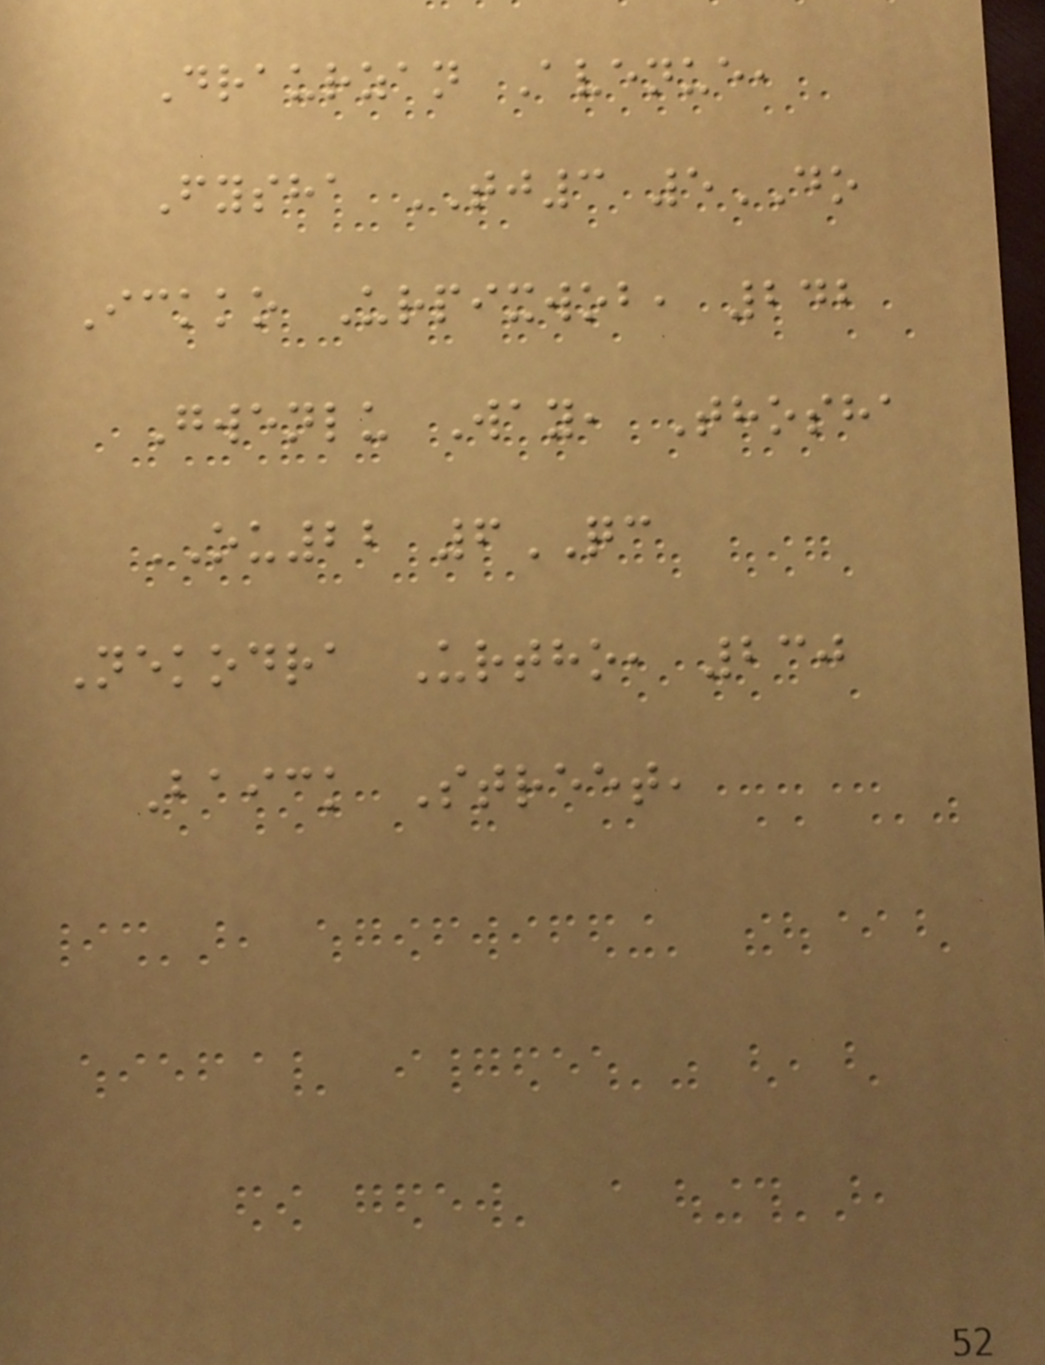Draurzan Avenue,
Fysha TJ3 5DO
Ickko Urpixwob, 242
Gwenlu Way, Thosha
OU22 6QC
Nekodra Urtho, 230
Baick Street,
